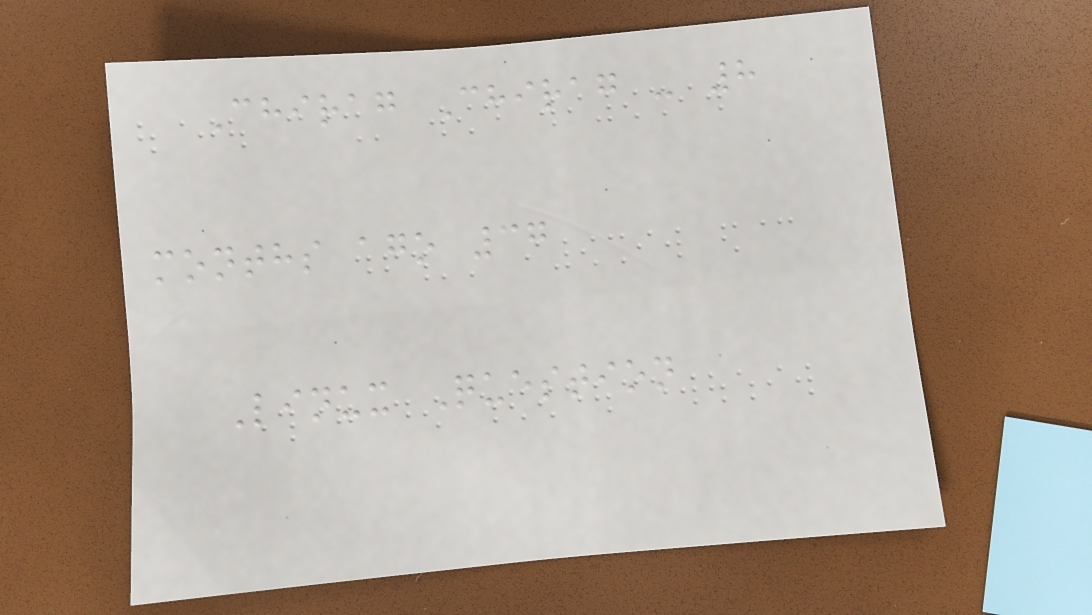Chirag Chirag - 8
months ago 37
Linux Question
